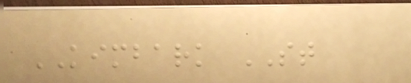KIMBARK ST
